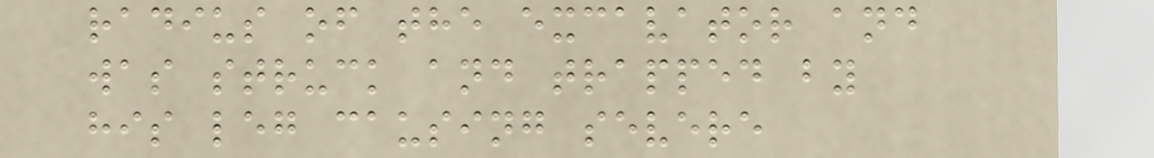radius of the excavator and
was struck and trapped by
his leg causing severe
